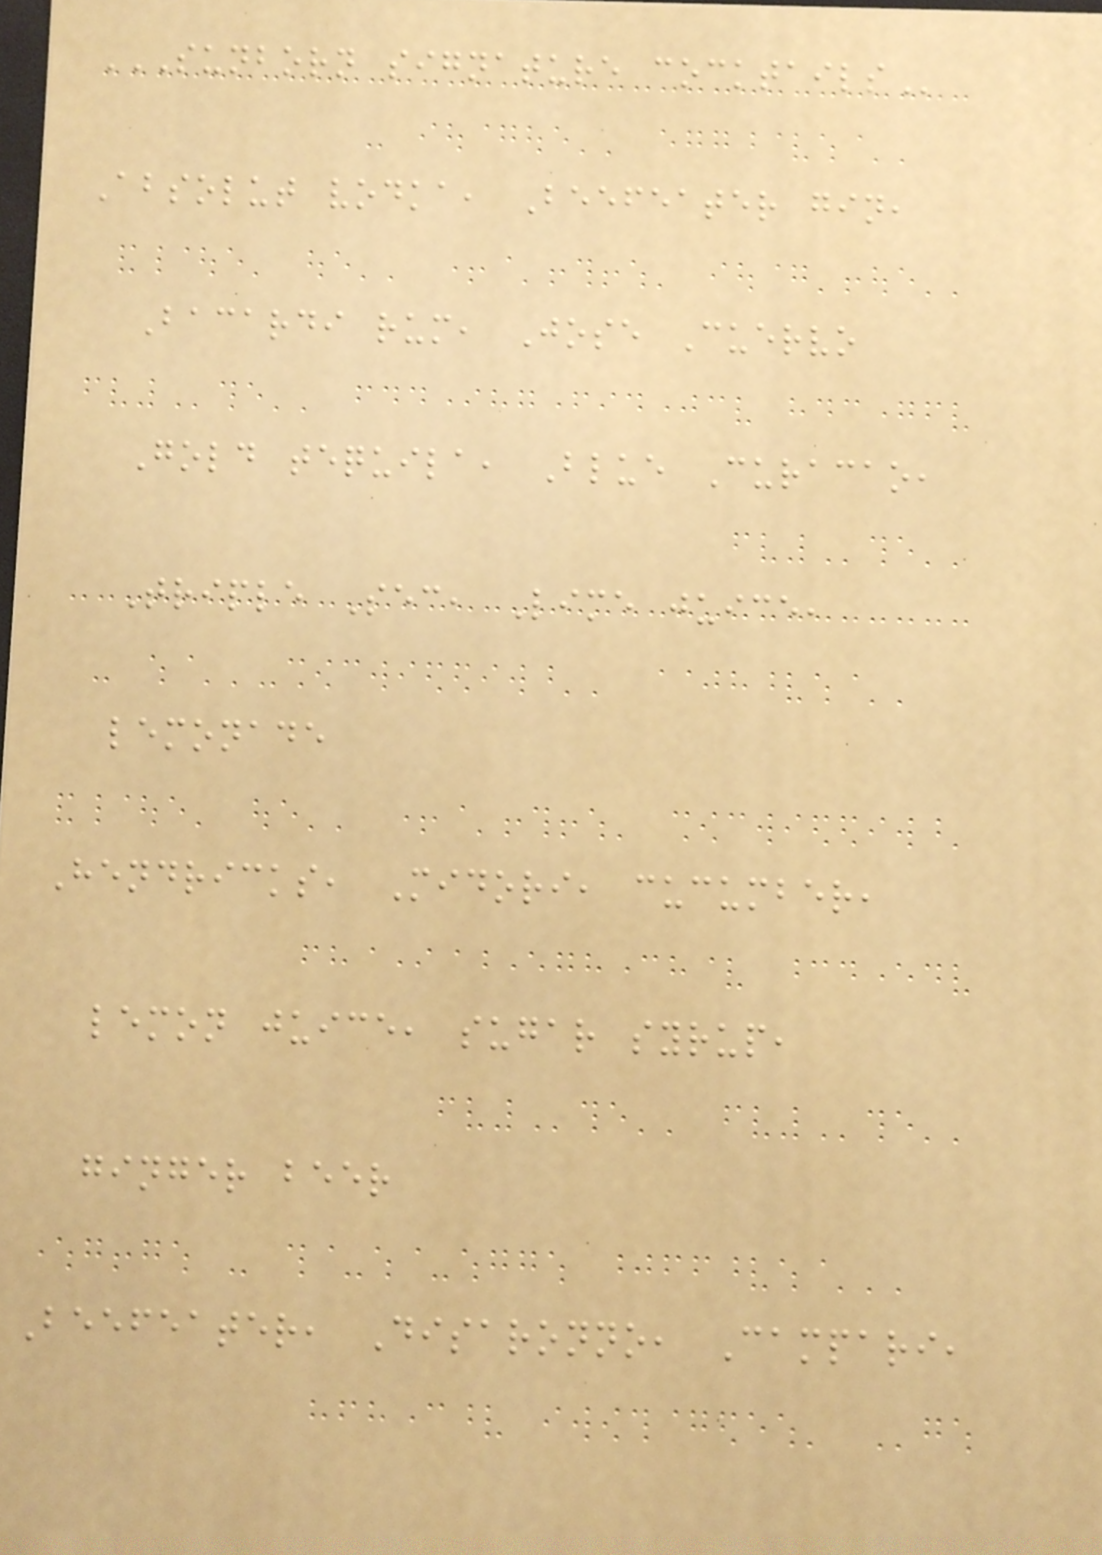SUNBORN SIGNATURE COCKTAILS
Absolut vodka, Beefeater gin,
Bacardi rum, Jose Cuervo
Gold tequila, Blue Curacao,
Triple Sec, Lime juice,
lemonade
Hendricks, Midori, cucumber,
lemon juice, sugar syrup,
ginger beer
Beefeater, Disaronno, Campari,
